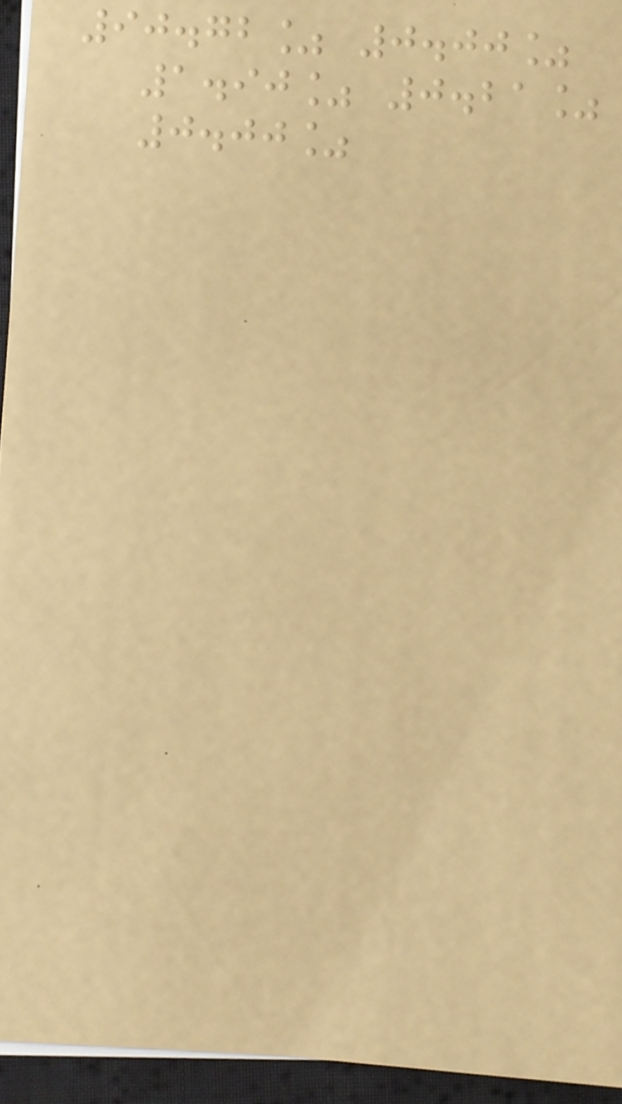90.72% 0.00%
1.90% 0.21%
0.00%
